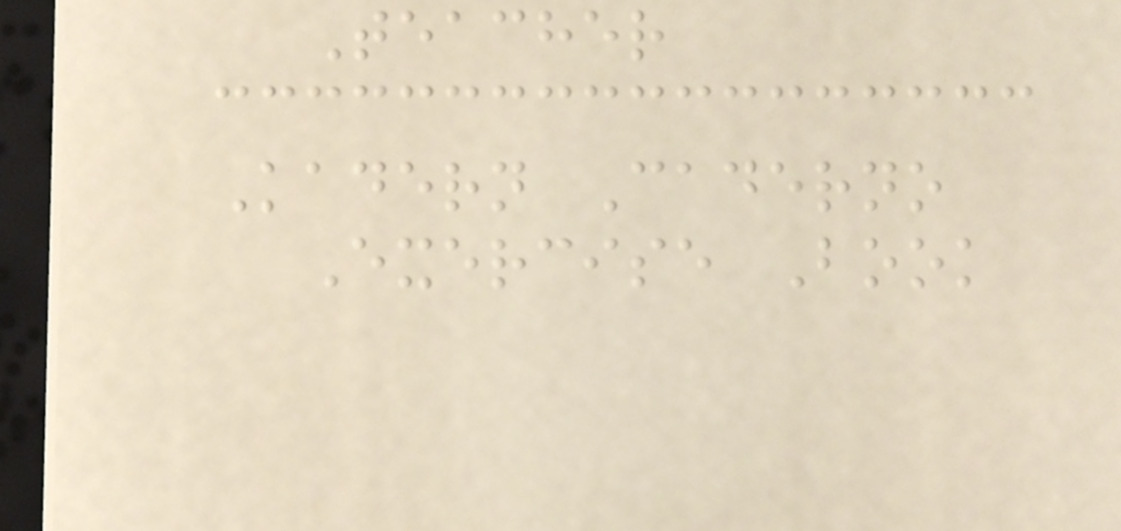Teacher
Kadern Caderno
Exercise Book
